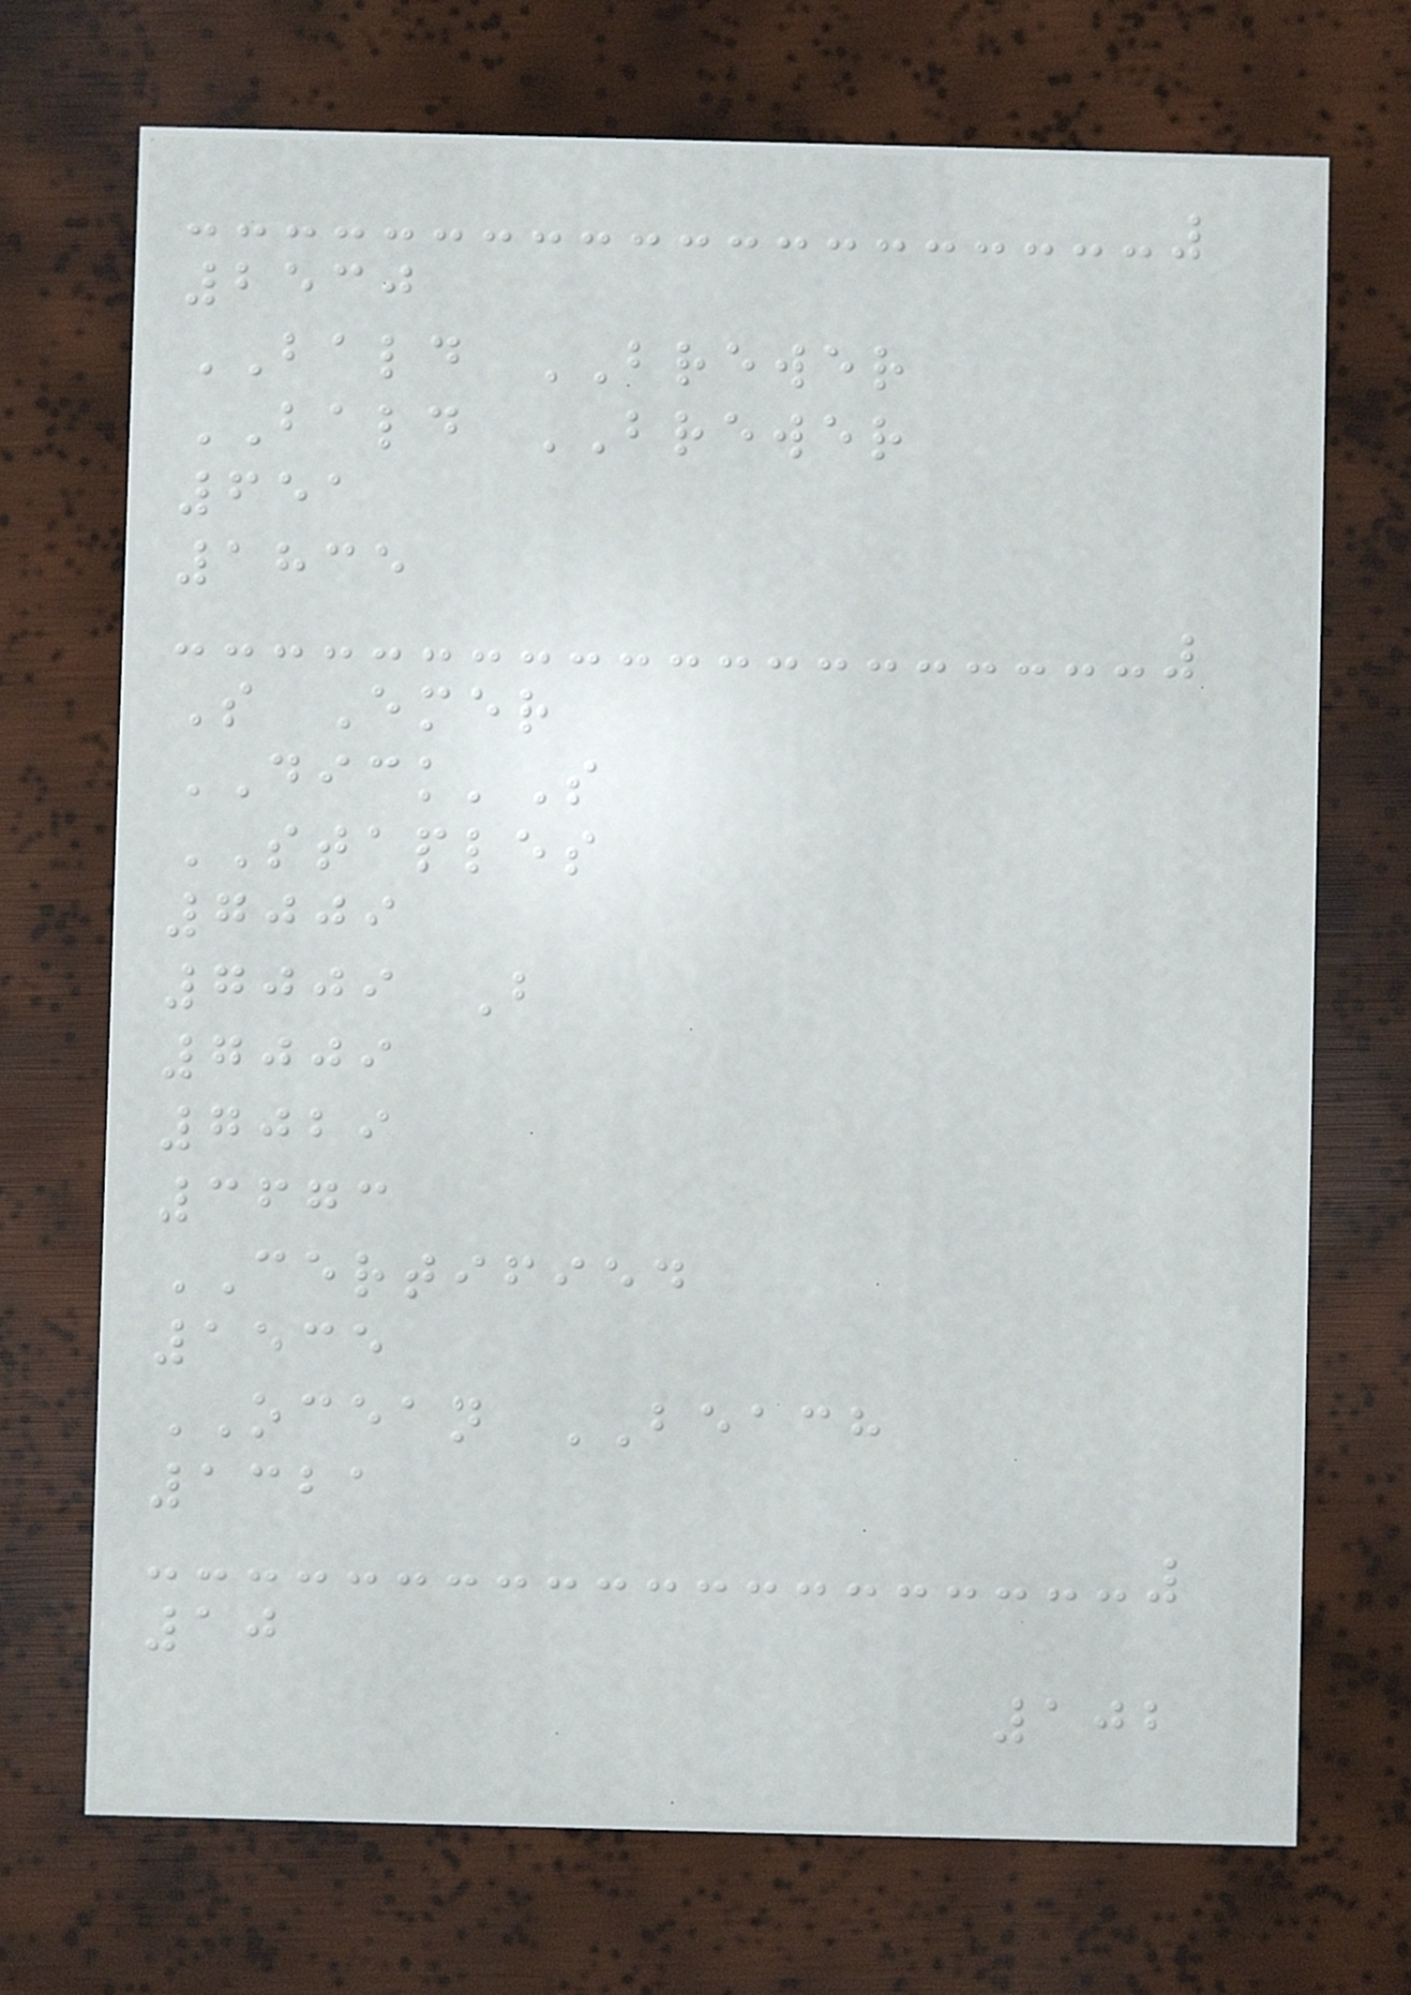2530
BALD BREWER
BALD BREWER
651
1835
S Emer
DICK'S
STAPLES
7009
7009 B
7009
7029
3673
CERTIFIED
1535
OCEAN BEACH
1321
10
102
